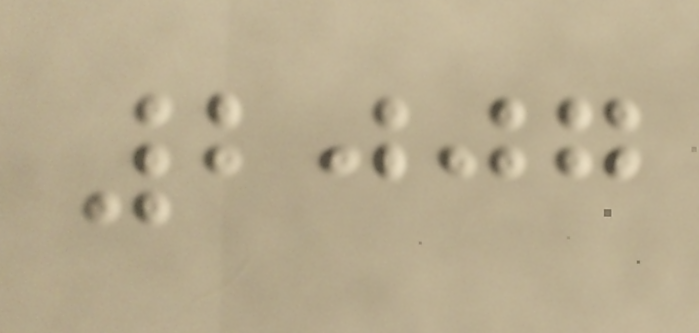2007
